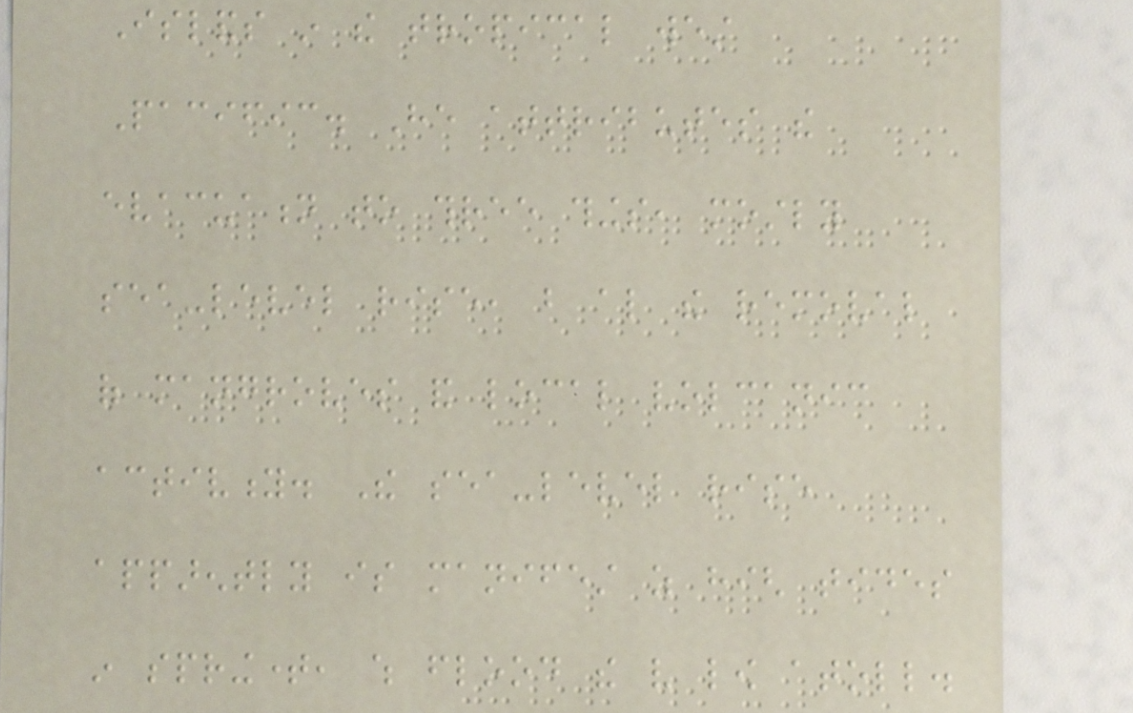Islands in the tropical west
Pacific. He attributes the
evacuation to three things, mostly
sea-level rise, but also the removal
of mangroves and local volcanic
activity. The sea-level rise
apparently is manifest as high tides
in springtime, which flood the very low atoll.
